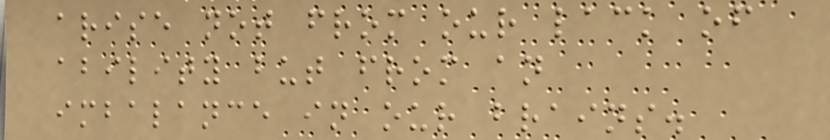arise not from our lack of
ability but from an
imbalance in our brains.
